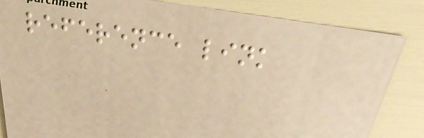reference link
